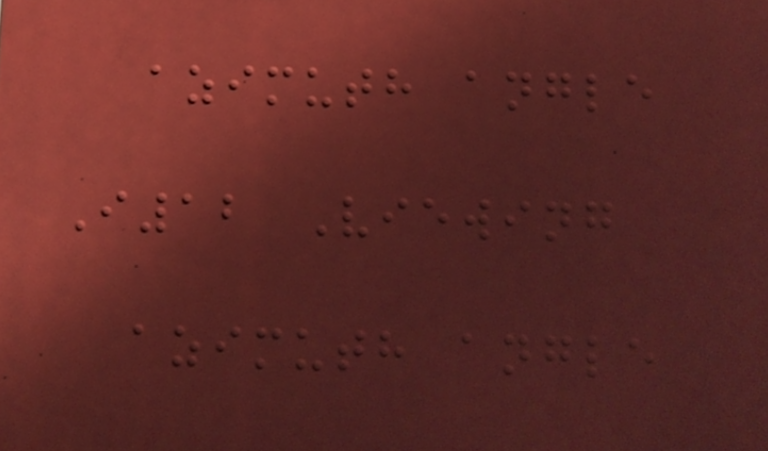azimuth angle
I12 Viewing
azimuth angle
